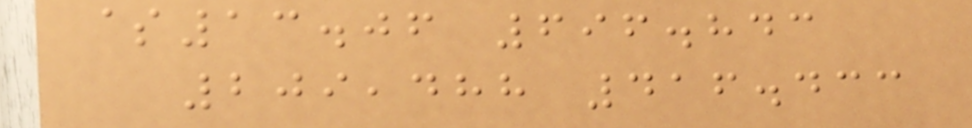$13.06 696.843
209,488 416.433
